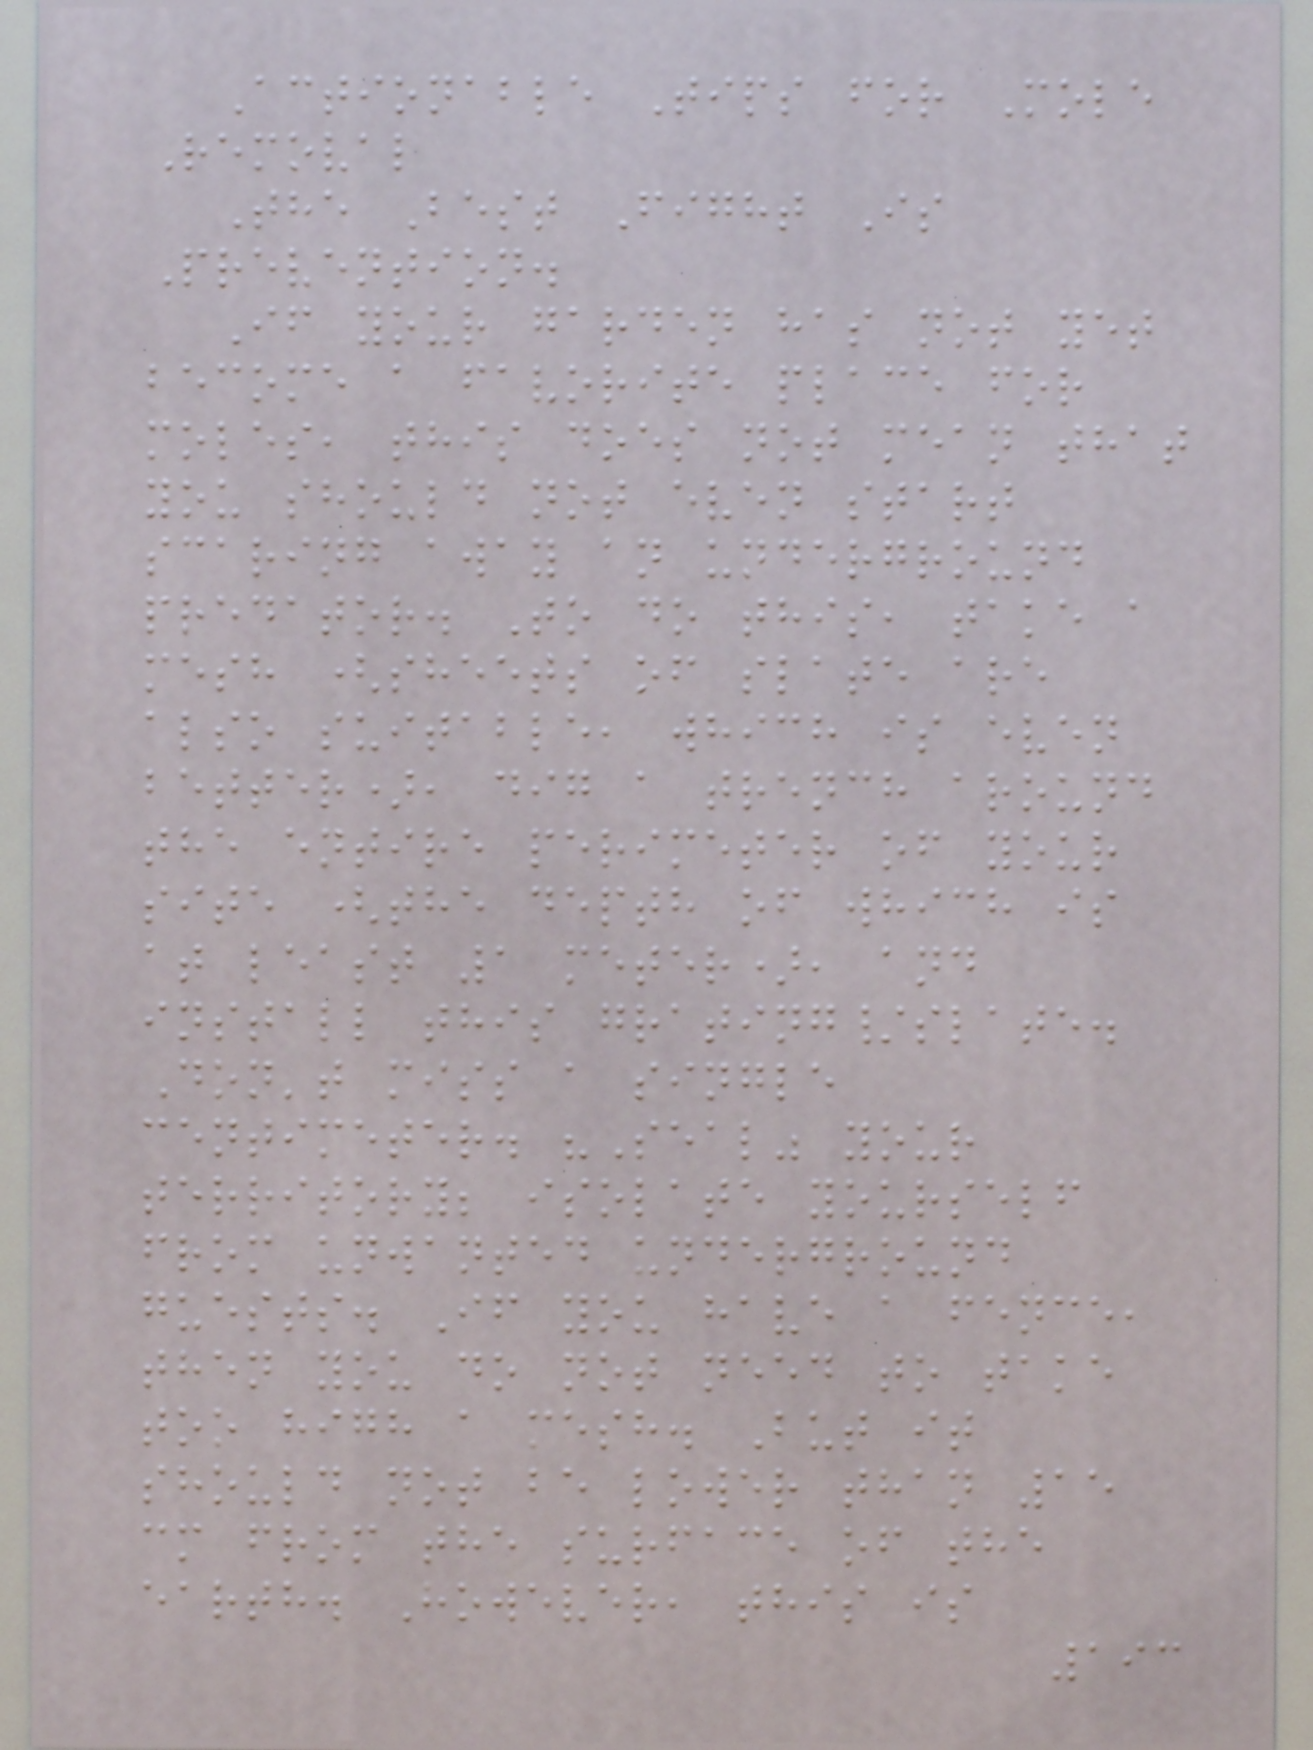Actionable Tips for Mole
Removal
The Best Fight Is
Prevention.
If your garden has not yet
become a favorite place for
moles, this does not mean that
you should not even start
scaring away an underground
predator. To do this, take a
mesh (sheets of slate are
also suitable, which is even
better), dig a trench around
the entire perimeter of your
site (the depth of which is
at least 1 meter), and
install this grating/slate.
Don't miss a single
centimeter. "Seal" your
territory; isolate yourself
from unwanted underground
guests. If you have a fence,
then you do not need to take
too high a mesh. But it
should not be lower than 15
cm from the surface of the
earth. However, this is
193
